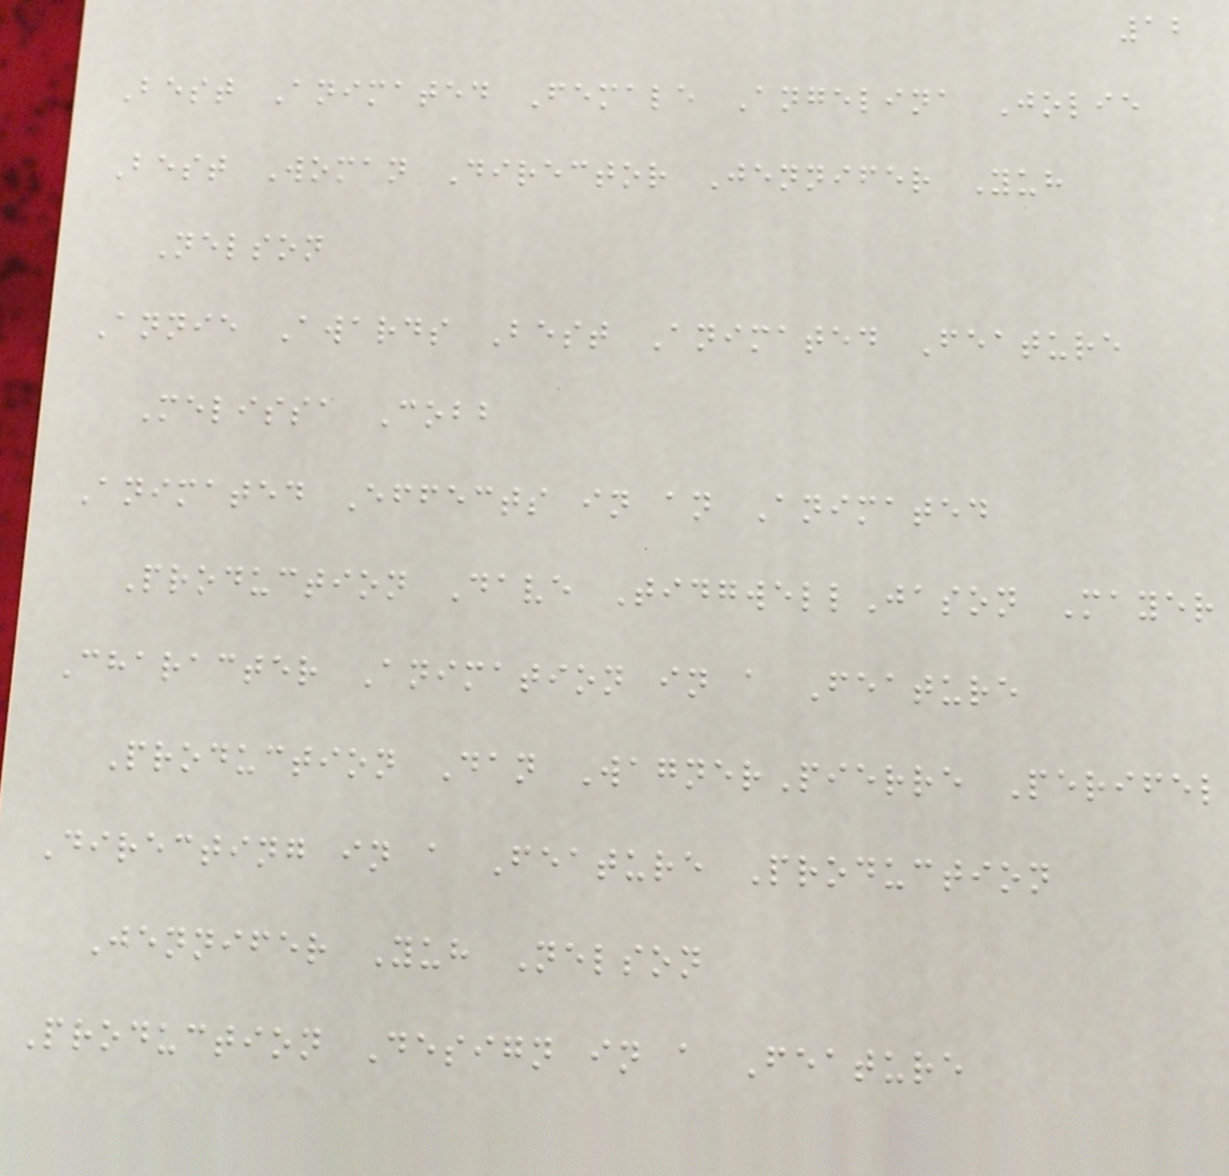12
Best Animated Female Angelina Jolie
Best Woman Director Jennifer Yuh
Nelson
Annie Awards Best Animated Feature
Melissa Cobb
Animated Effects in an Animated
Production Dave TidgwellJason Mayer
Character Animation in a Feature
Production Dan WagnerPierre Perifel
Directing in a Feature Production
Jennifer Yuh Nelson
Production Design in a Feature
